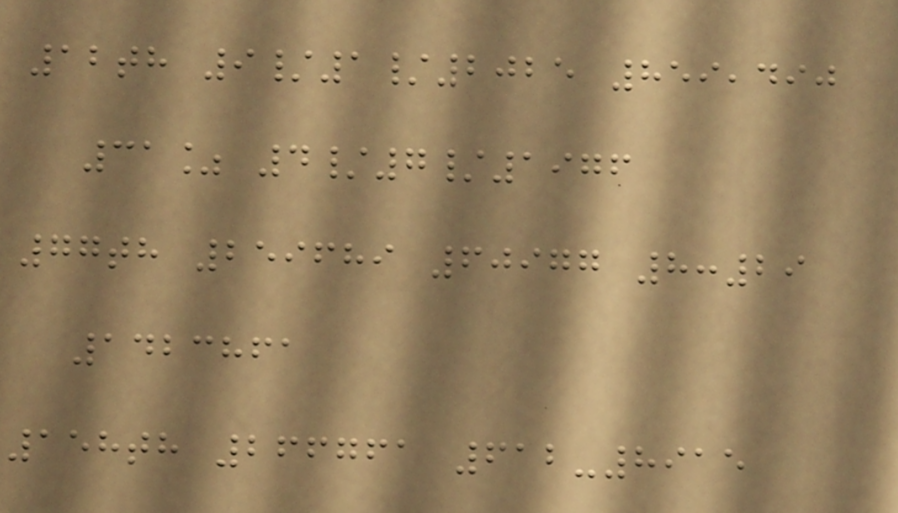12th 9/1/2025 859,490
31% 4/7/1976
77th 259689 60977 8:29
1423861
158th 266761 612-8915
